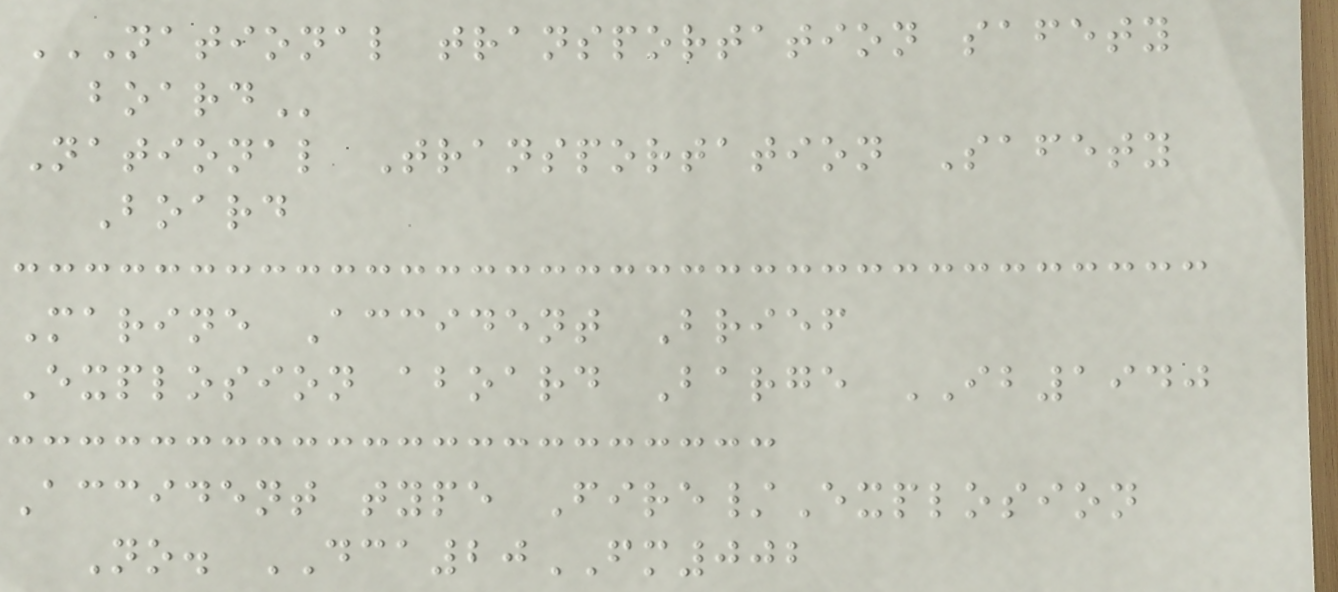NATIONAL TRANSPORTATION SAFETY
BOARD
National Transportation Safety
Board
Marine Accident Brief
Explosion aboard Barge IB1940
Accident type Fire/Explosion
No. DCA20FM002
